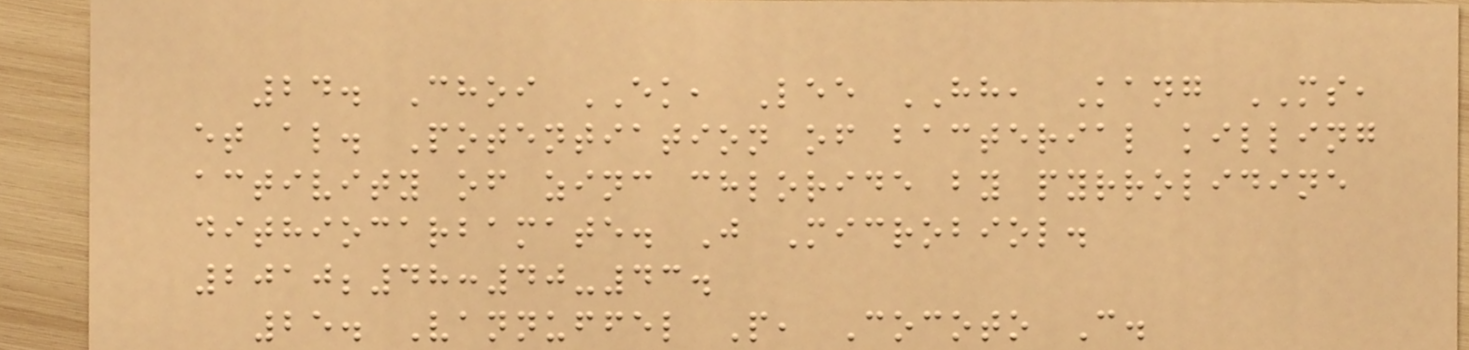24. Choi EK, Lee HH, Kang MS,
et al. Potentiation of bacterial killing
activity of zinc chloride by pyrrolidine
dithiocarbamate. J Microbiol.
2010;48:40-43.
25. Vannuffel P, Cocoto C.
